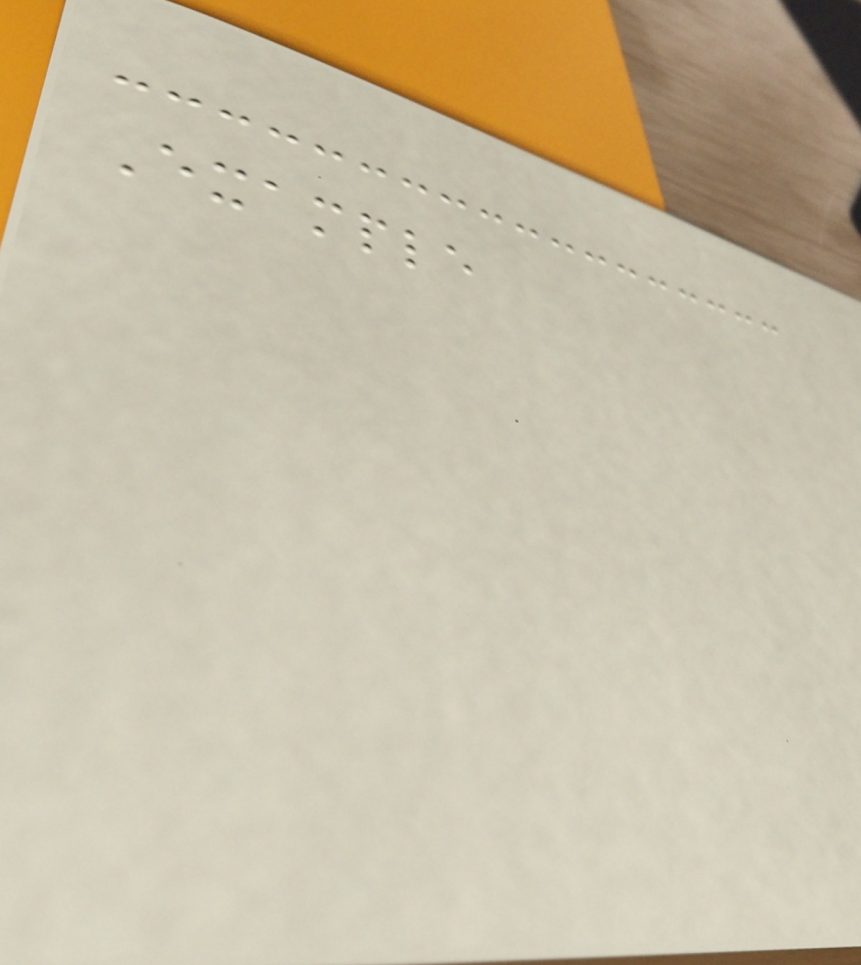Example
